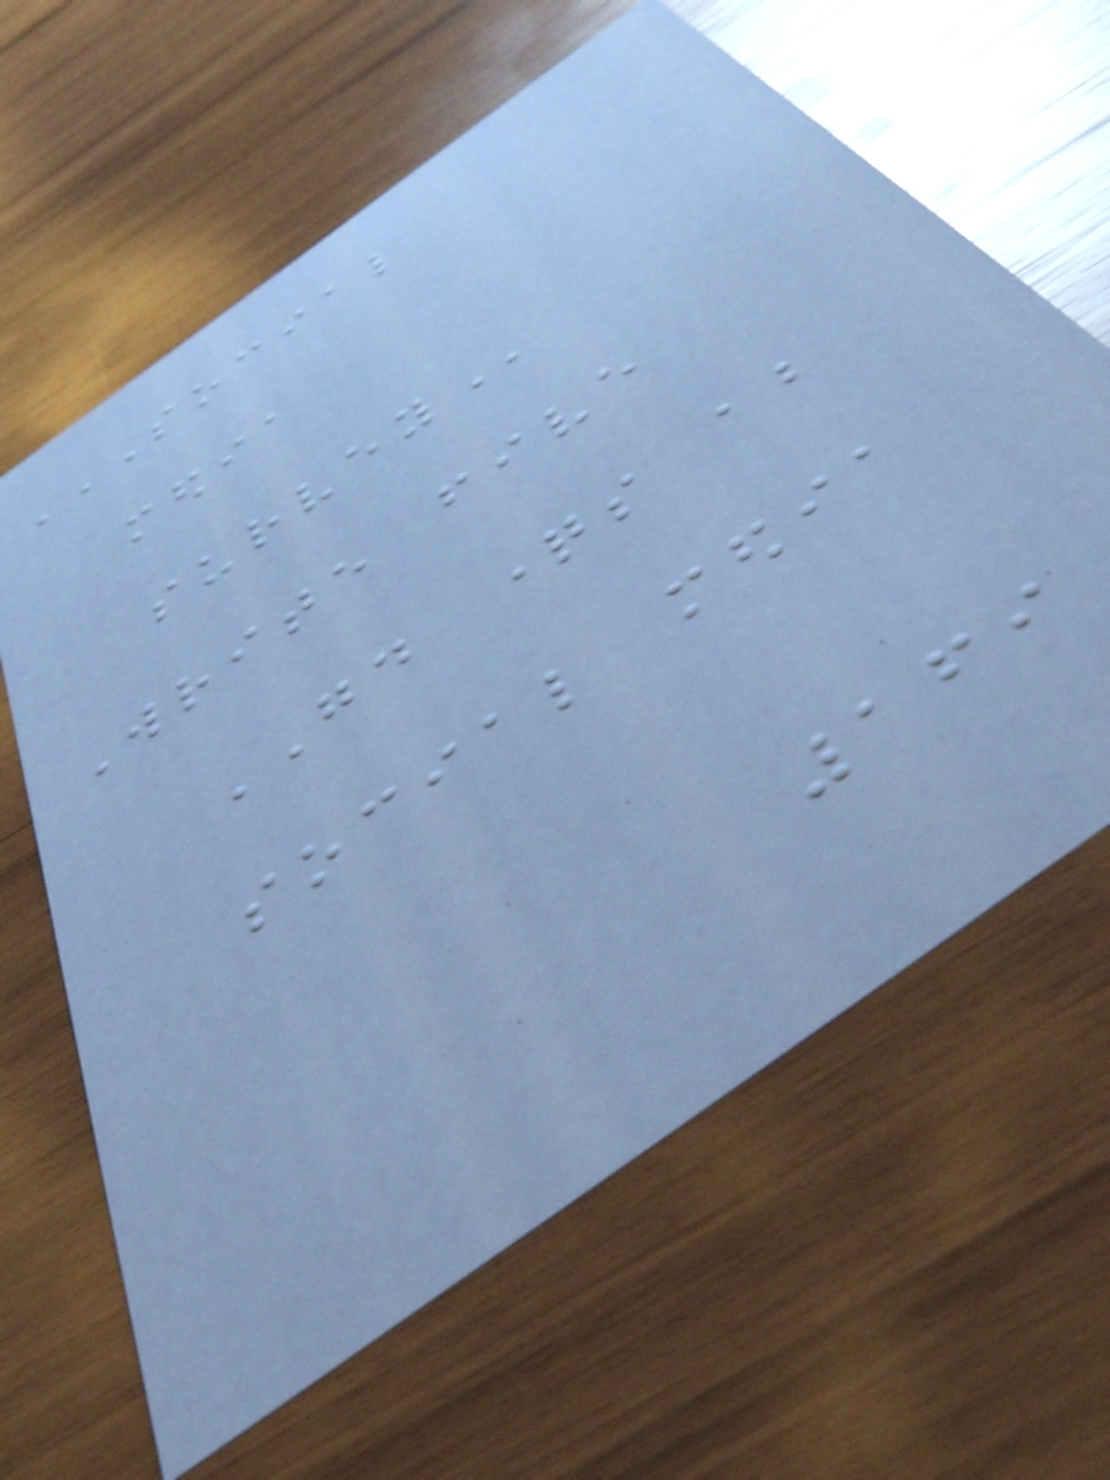SOCIAL
MEDIA
SURVEY
Write five
GOOD questions about
social media
169
